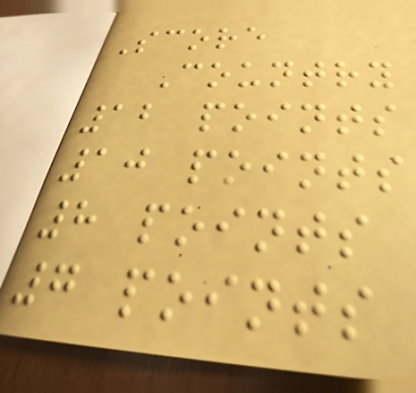Score
Country
12 points
10 points
8 points
7 points
